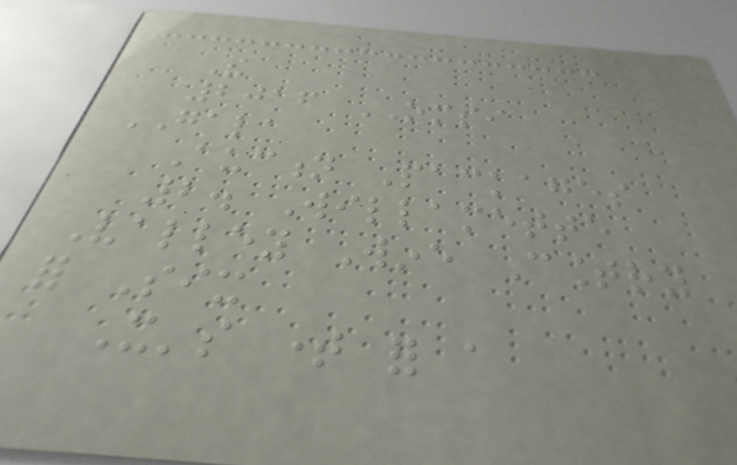The
2016 OMSI
GALA
Auction Packages
2. Willamette
Valley Wine Country
for Six
It's time for a
